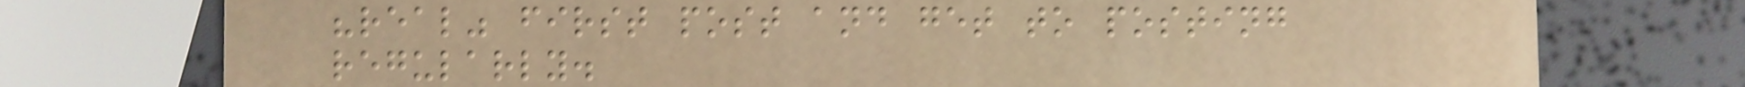"real" first post and get to posting
regularly.
